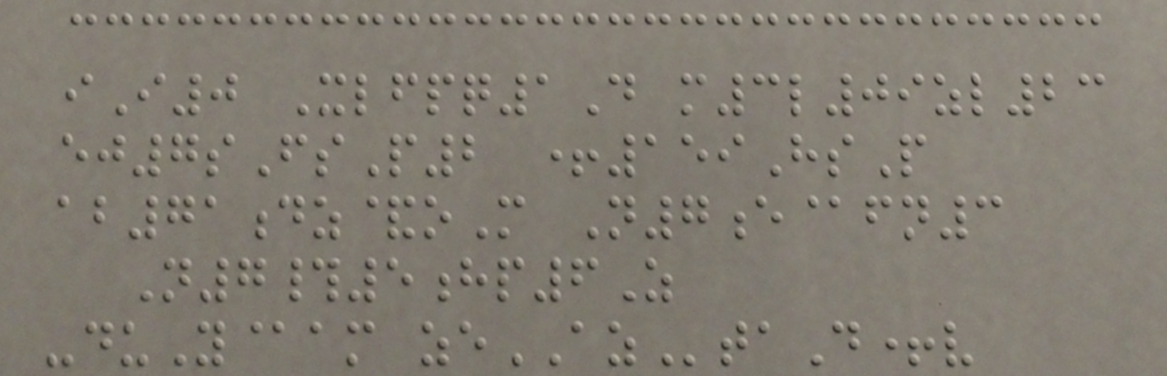iI0 Xlfpq1D m3l09zl23
ej7sFsP2 +159HsP
ab71dz&oM N7e@fn3
N7#5hp6Z
-duY@am zeAZtaD+v
